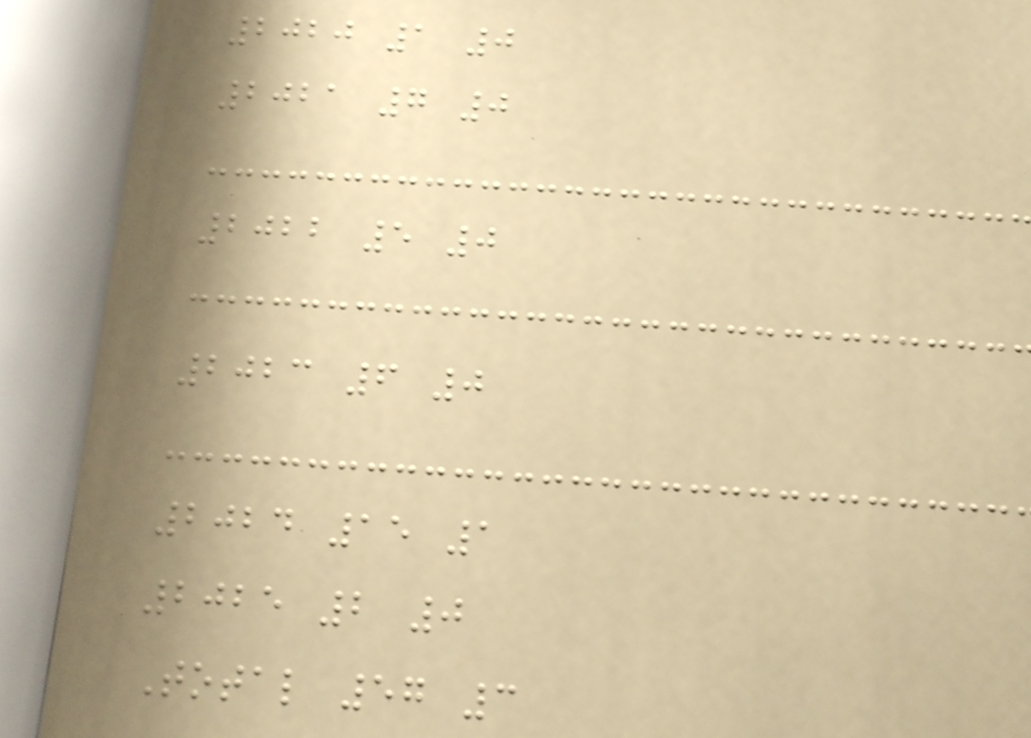2020 1 0
2021 7 0
2022 5 0
2023 6 0
2024 15 1
2025 2 0
Total 57 3
